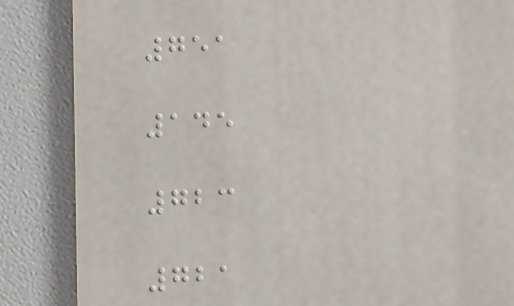751
145
723
721
